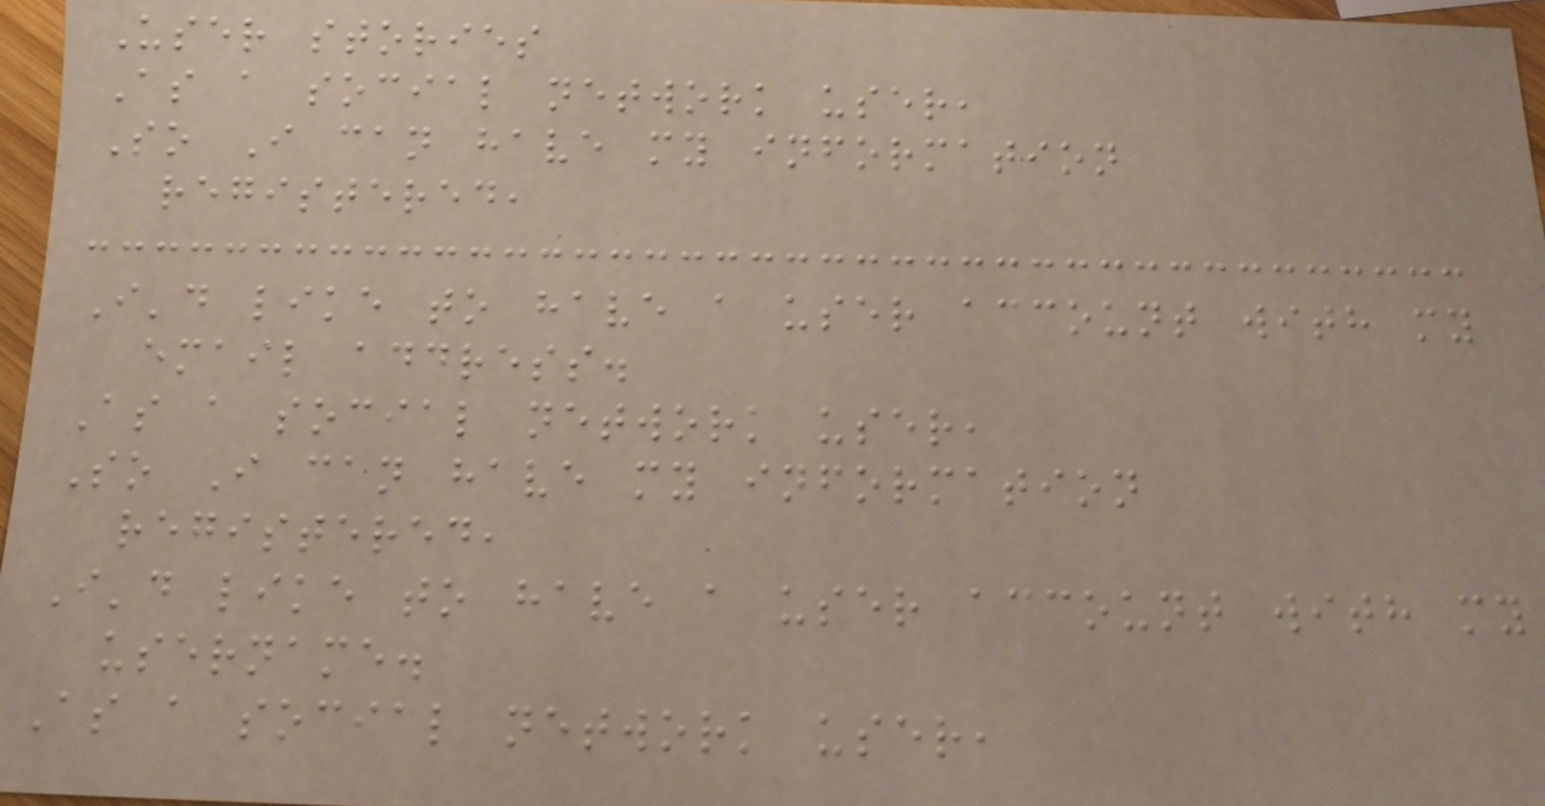User stories
As a social network user,
So I can have my information
registered,
I'd like to have a user account with my
email address.
As a social network user,
So I can have my information
registered,
I'd like to have a user account with my
username.
As a social network user,
